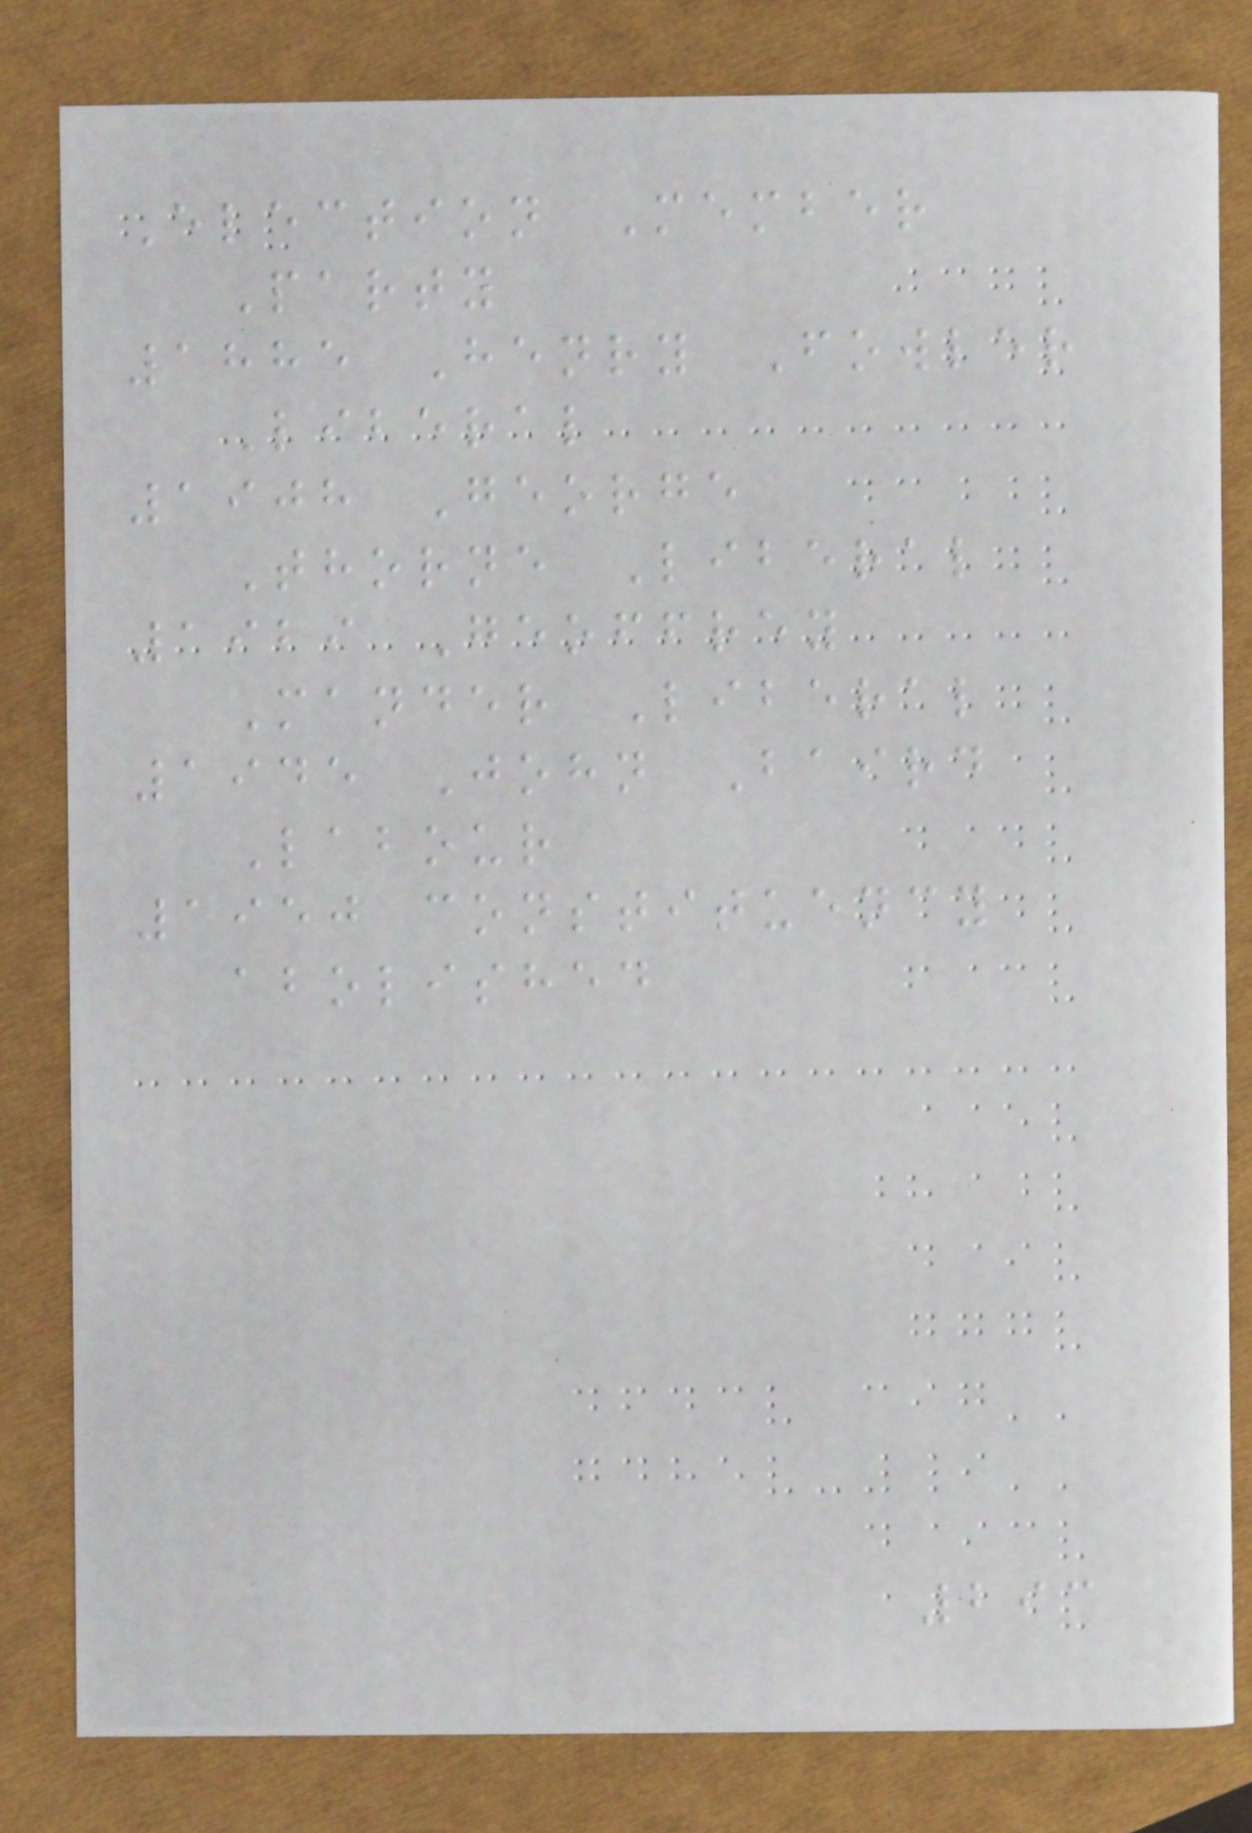Election Member
Party
1885 Henry Fowler
Liberal
1908 George
Thorne Liberal
1929 Geoffrey
Mander Liberal
1945 John Baird
Labour
1950 constituency
abolished
293
